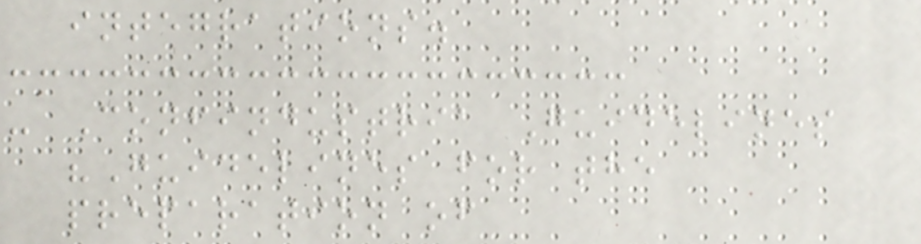integrations.
- Confindustria Guidelines
"Guidelines for the
preparation of
